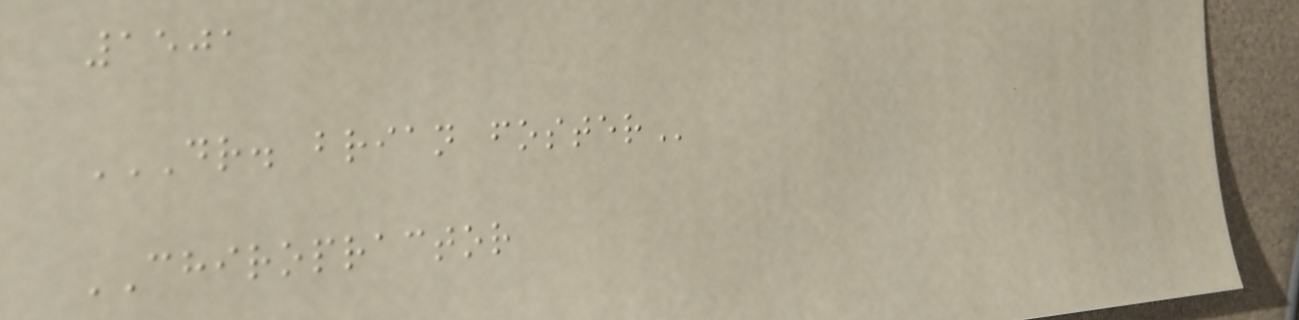1501
DR. BRIAN FOSTER
CHIROPRACTOR
